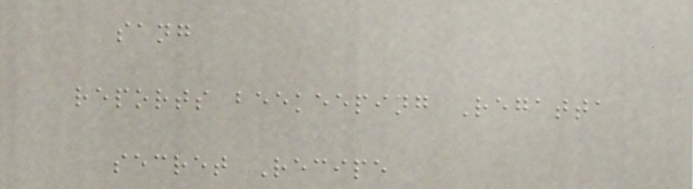sang
reports beekeeping Regatta
secret Recipe
